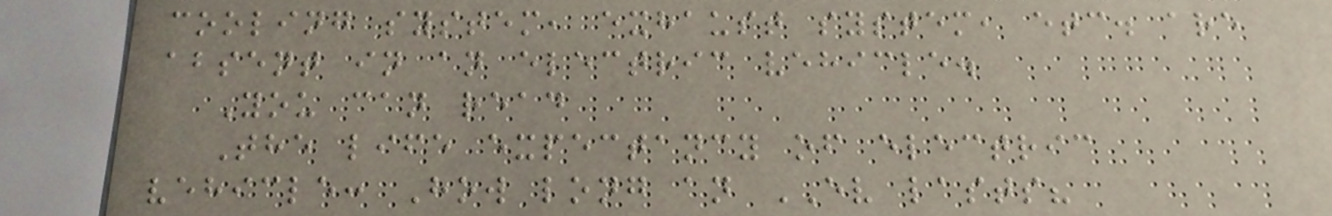cooling system, exhaust system, etc. are
absent in an electric vehicle.
You can read
The life expectancy of electric
vehicle: How long an EV lasts?
